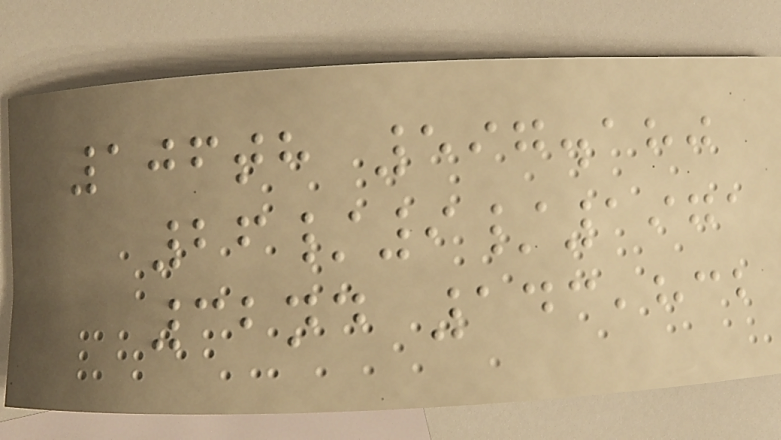106th 597.180
26/9/1971
32nd 143,832
